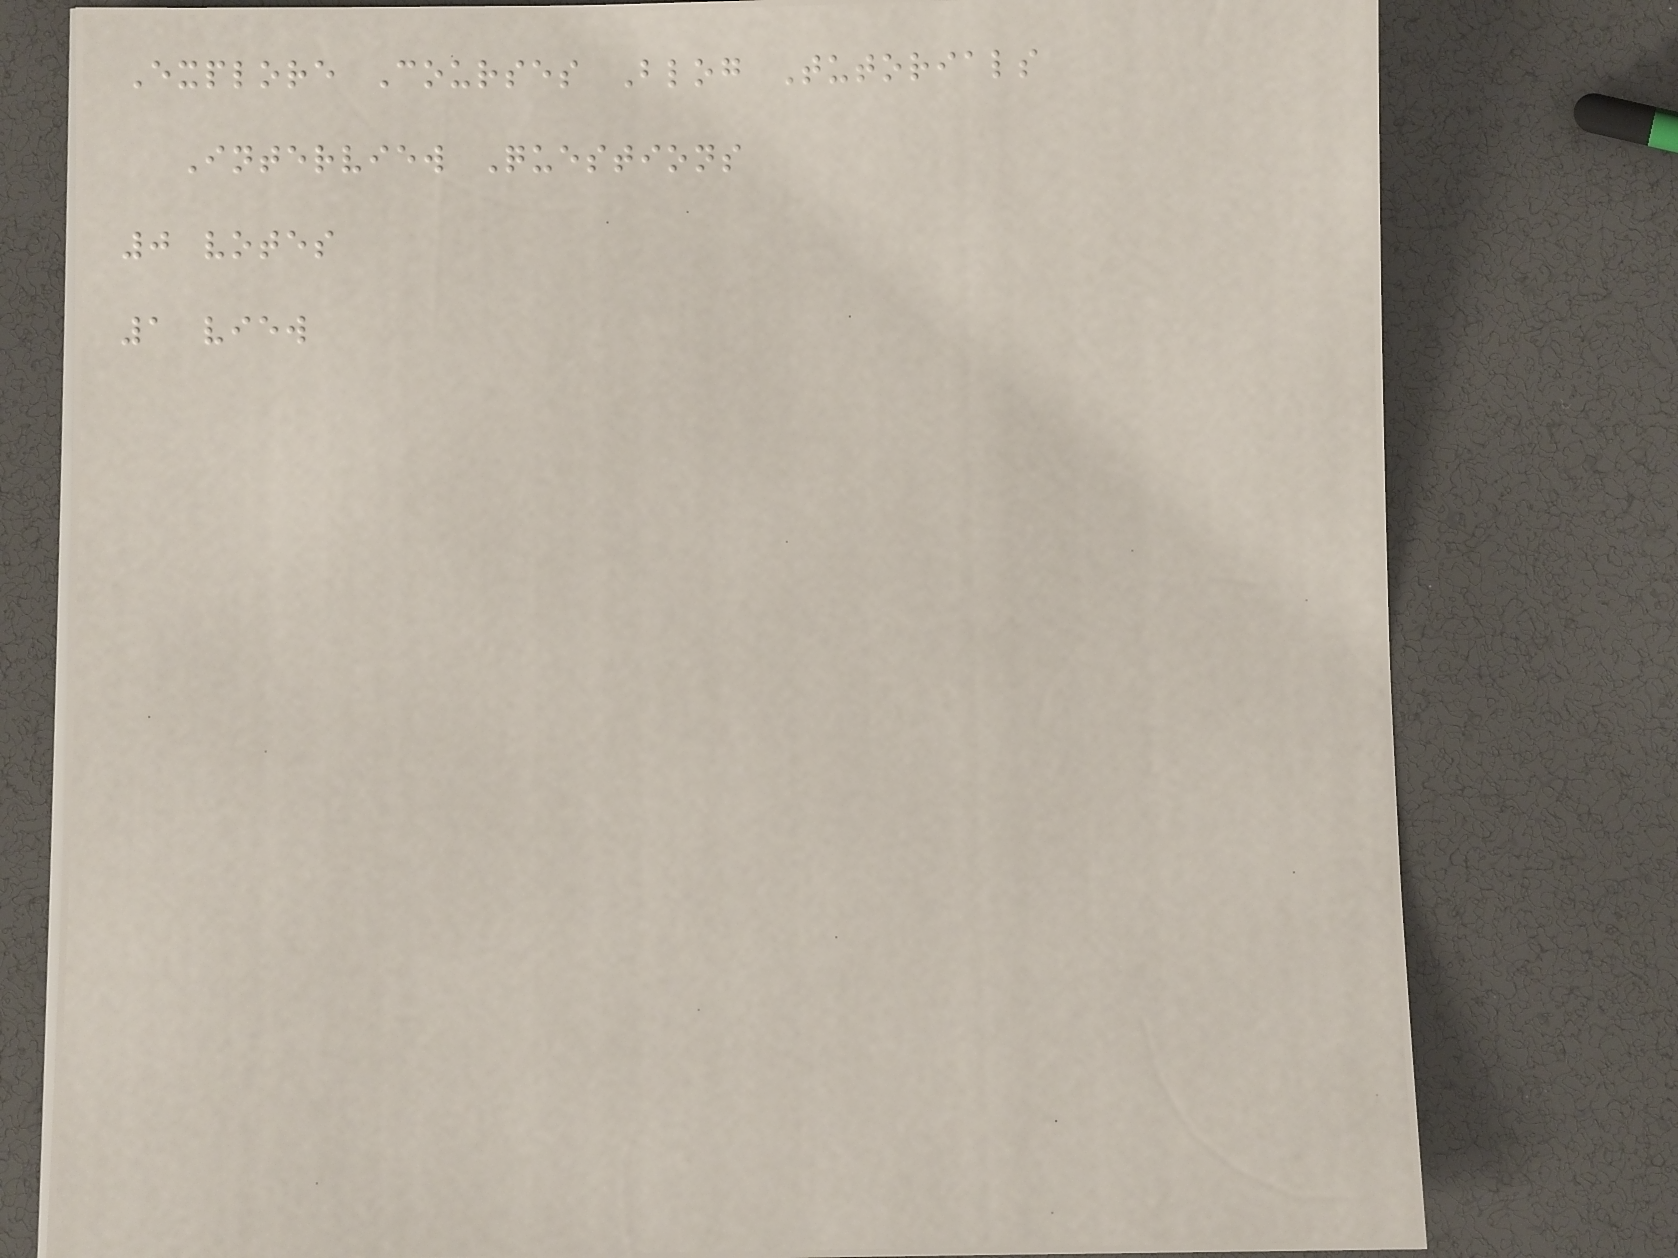Explore Courses Blog Tutorials
Interview Questions
0 votes
1 view
